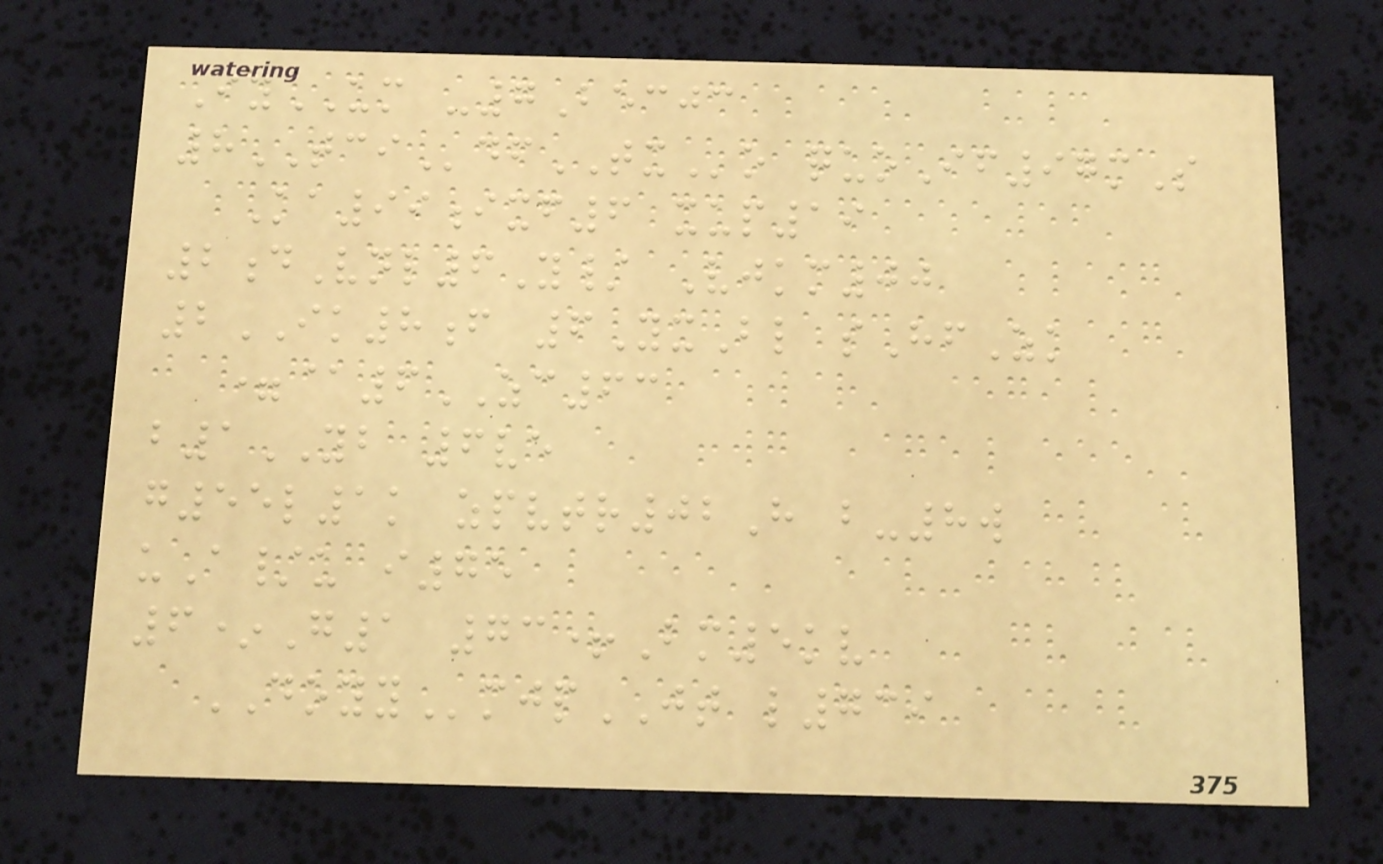IyUM -7Becjc
8TCIdfTXo quoIf97mS
Ka99ixf6 xup19
2dVnl6Y/ Vjkm00
2IK8f 6YxBl sHfZk
=@6ZC63
b1YB 6ve
g55l1k zpvtr02H b-8w
uA/u i75
6*G1 73+Bm5kv
DOYYmjpJT l739
